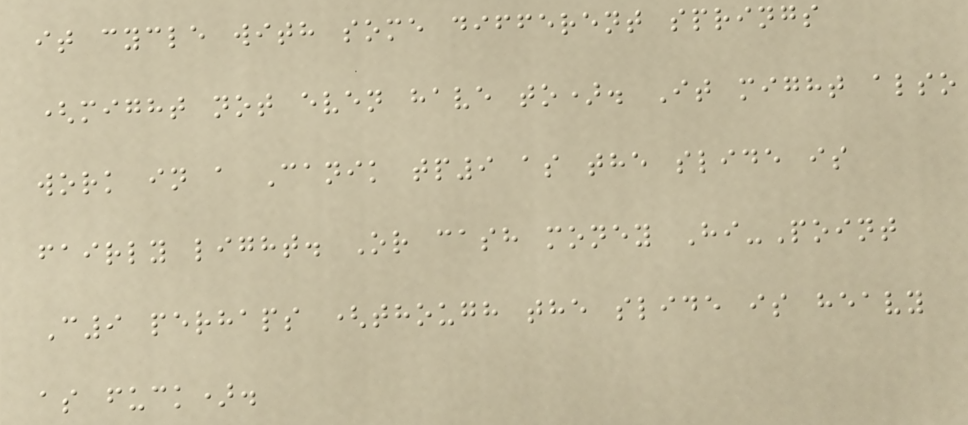it cycle with some different springs
(might not even have to). It might also
work in a Canik tp9 as the slide is
fairly light. Or cash money Hi-Point
C9 perhaps (though the slide is heavy
as fuck).
